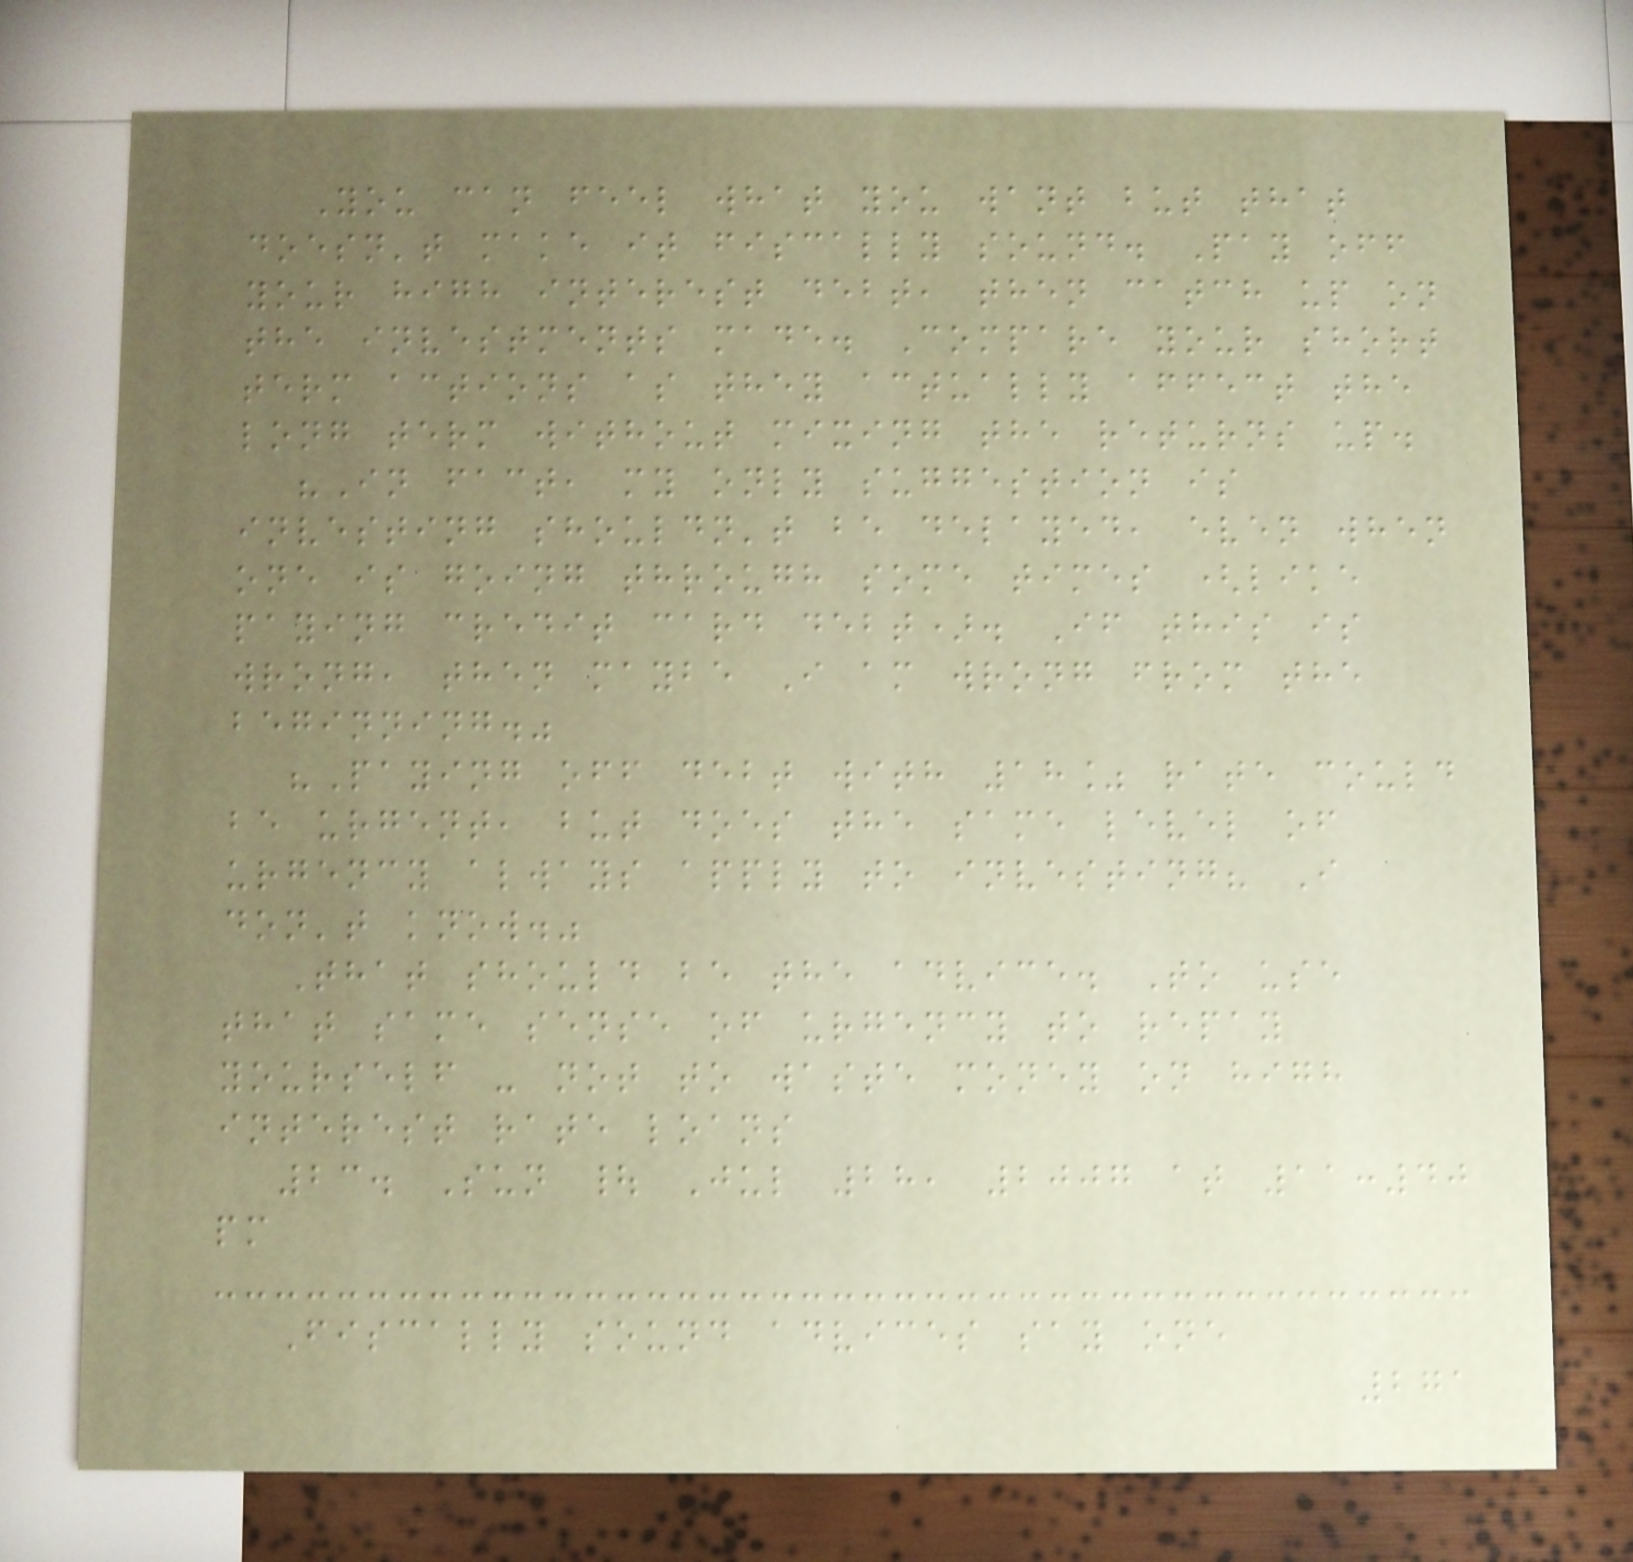You can feel what you want but that
doesn't make it fiscally sound. Pay off
your high interest debt, then catch up on
the investments made. Compare your short
term actions as they actually affect the
long term without mixing the returns up.
"In fact, my only suggestion is
investing shouldn't be delayed, even when
one is going through some times (like
paying credit card debt). If this is
wrong, then maybe I am wrong from the
beginning."
"Paying off debt with 18% rate could
be urgent, but does the same level of
urgency always apply to investing? I
don't know."
That should be the advice. To use
that same sense of urgency to repay
yourself - not to waste money on high
interest rate loans
23. Sun | Jul 28, 2007 at 11:40
pm
Fiscally sound advices say one
271
